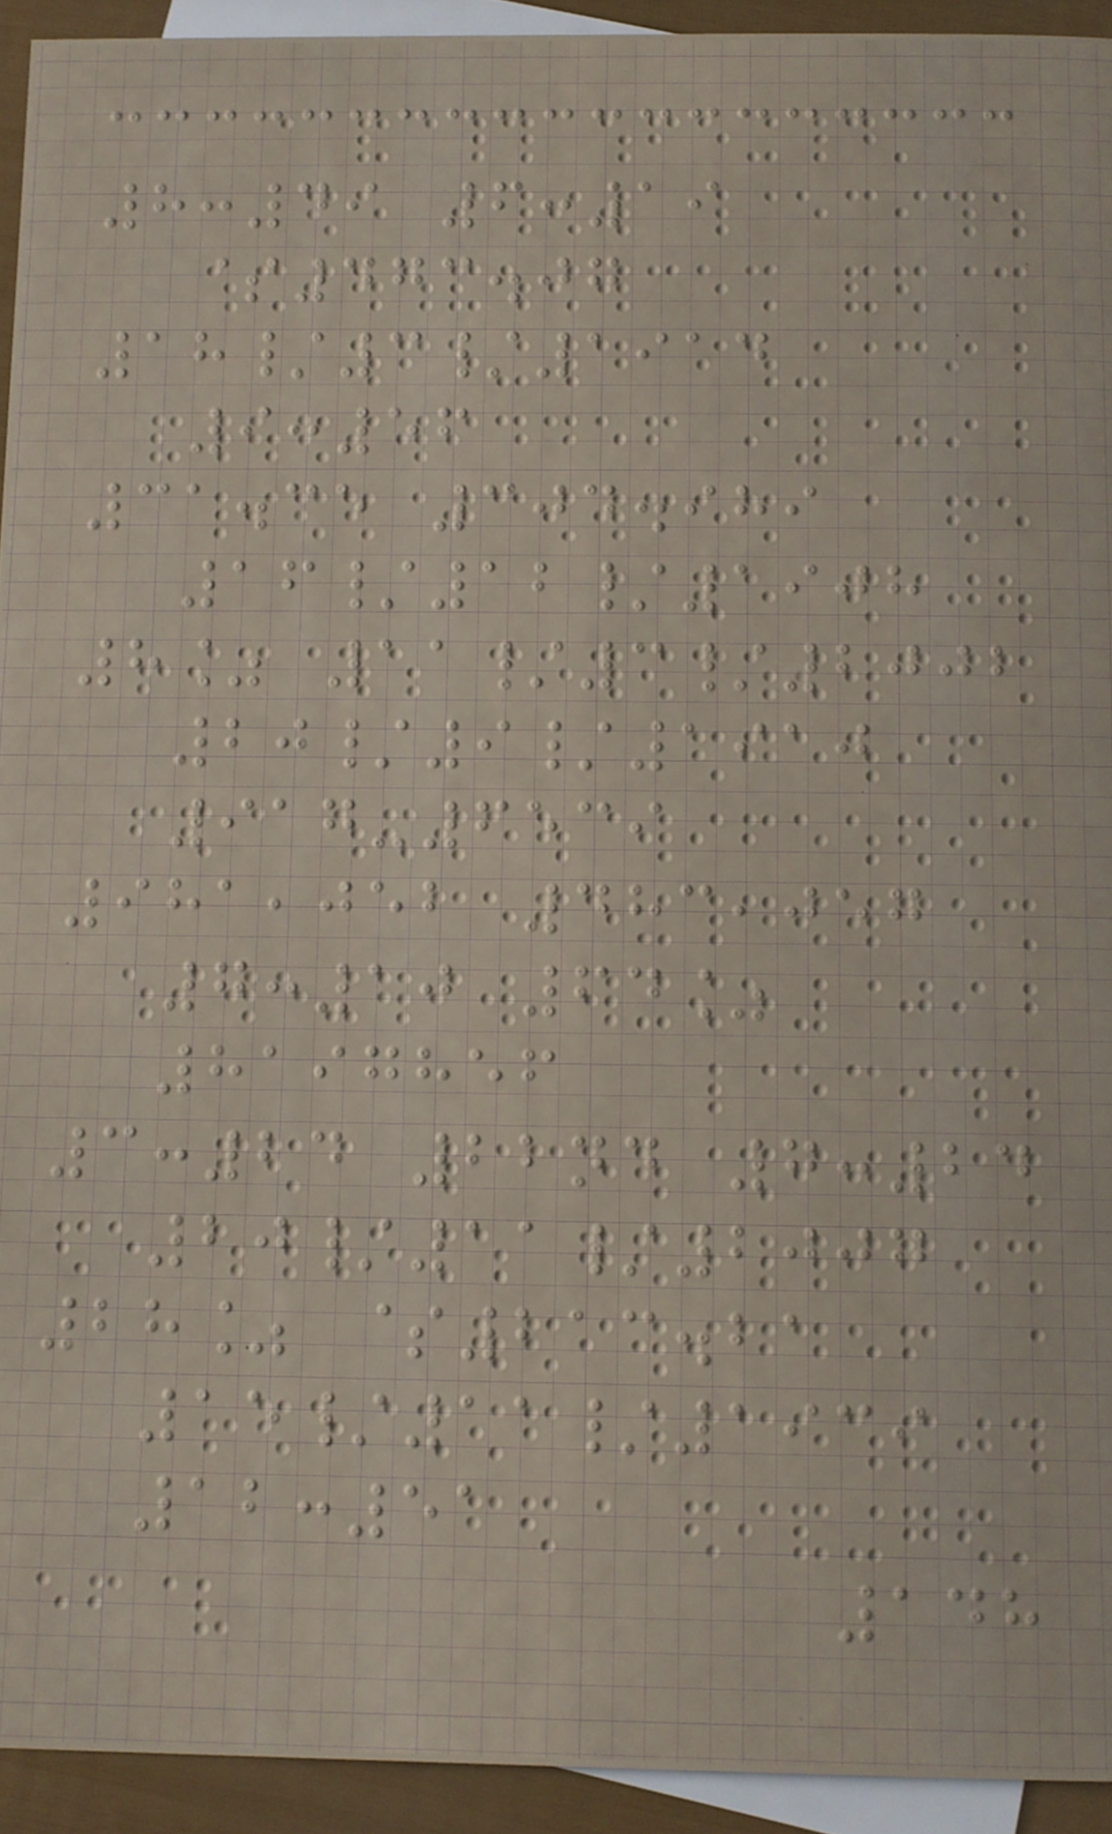8:49 6:19
$473.07
18/3/1914
9:56
31.35 304.989
16/12/1908
8% 11/3/2002
20/9/1910
917-6539
981,052 483,057
7:10 64%
8197856
3:24 22nd 7:24
20/11/2007
28% $213.21
15/11/1939
12:51
148
